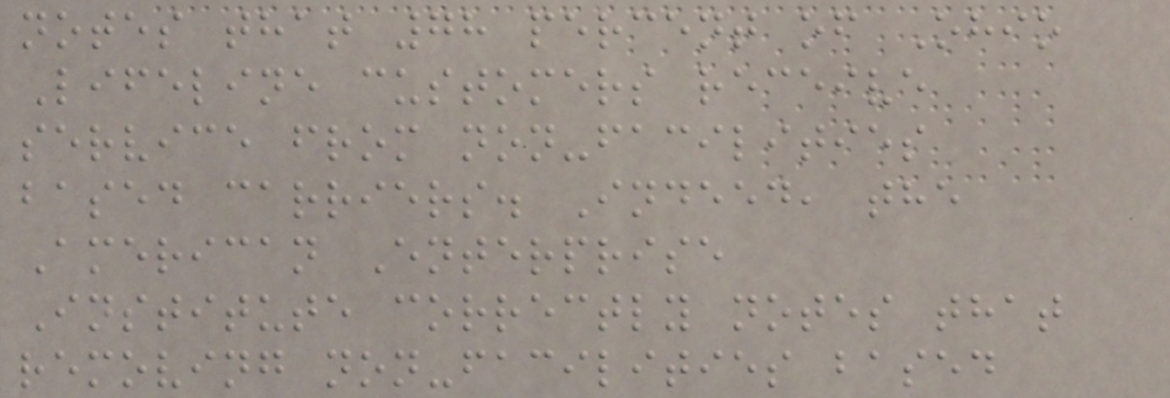notes that 78 percent of Ohio
Lifeline customers receive
service from non-facilities
based carriers. Indeed, the
American Enterprise
Institute correctly notes that
removing non-facilities based
